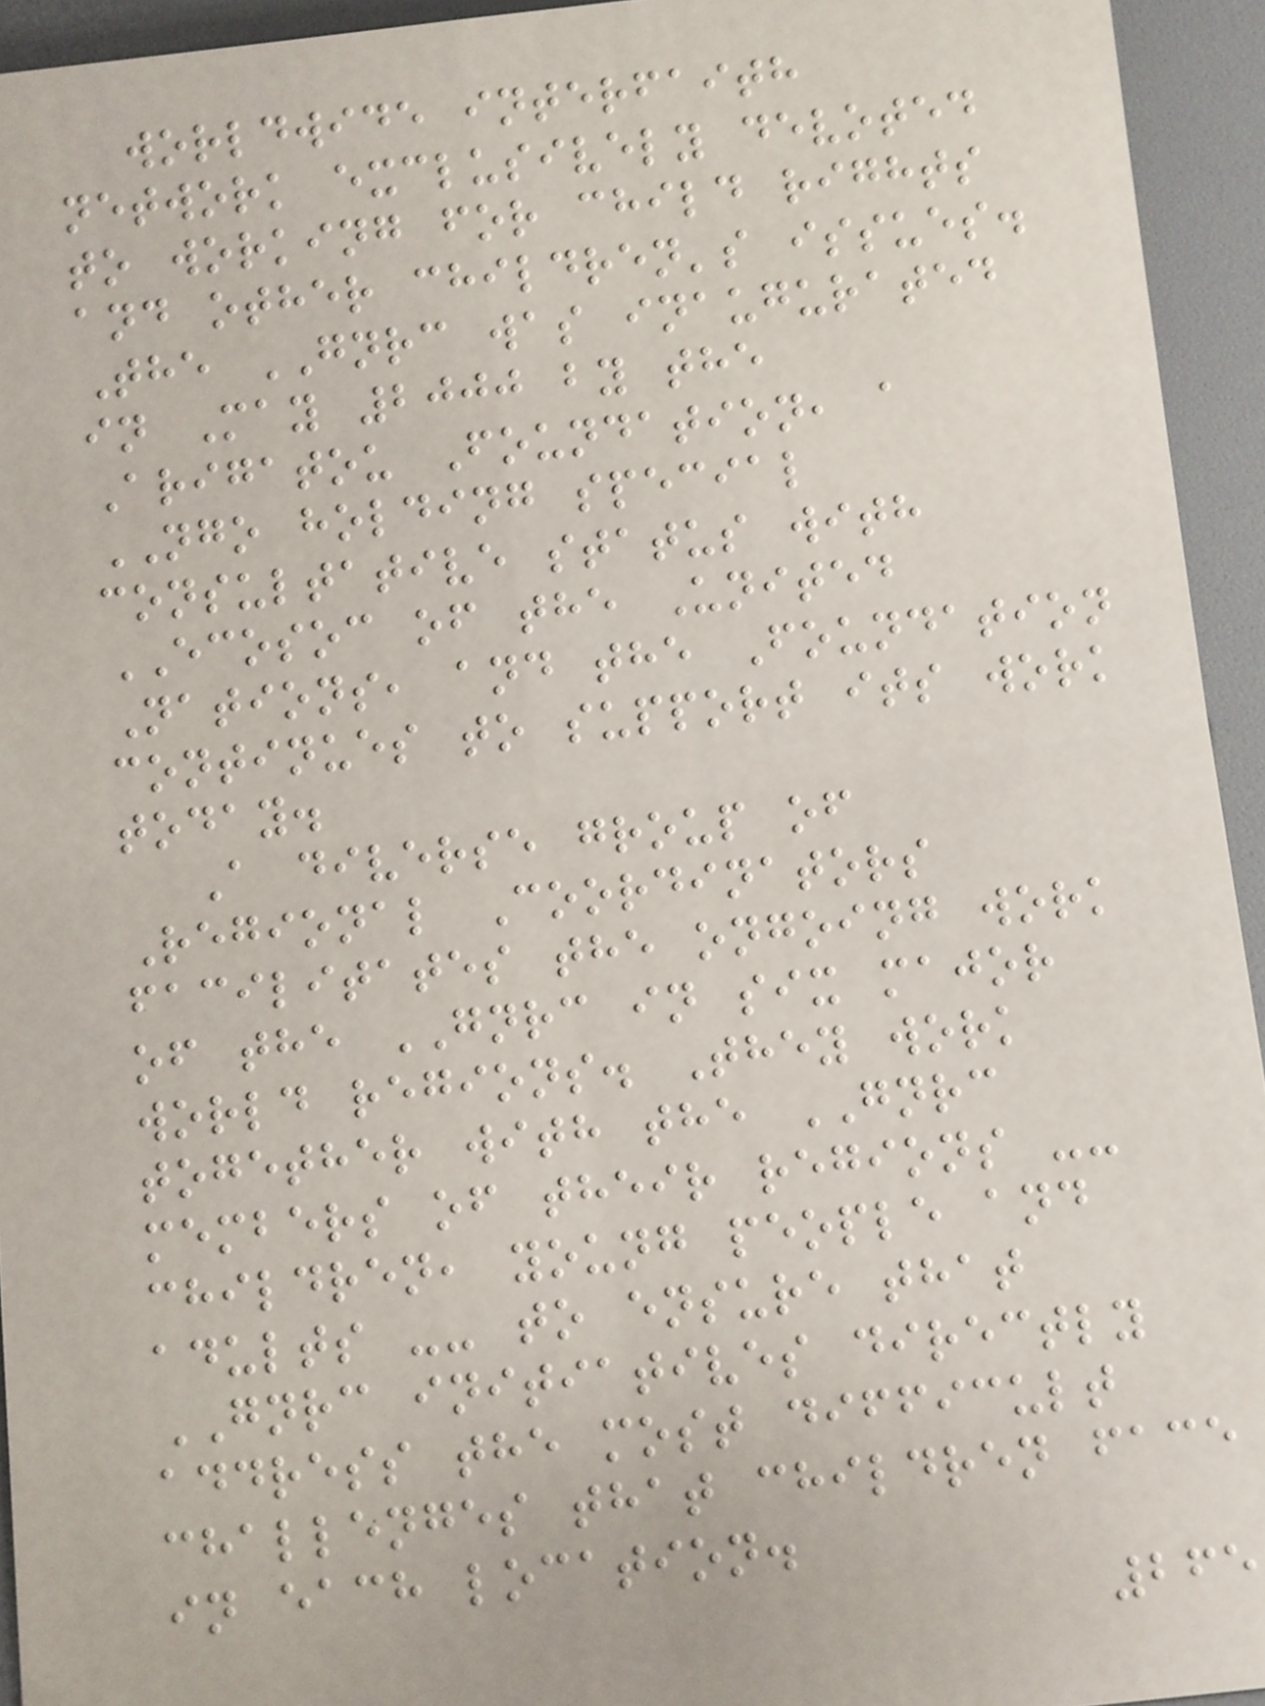worldwide interfaith
network exclusively devoted
to working for child rights
and other children's issues.
The GNRC was inaugurated
in May 2000 by the
Arigatou Foundation, a
NGO holding special
consultative status with
ECOSOC of the United
Nations, and the Foundation
continues to support its work
today.
A diverse group of
Regional Coordinators
facilitates the ongoing work
of the GNRC in six major
world regions. They work
together with the GNRC
members of their regions --
children, young people and
adults -- to ensure that
GNRC initiatives directly
address the most difficult
challenges that children face
in each location.
265
